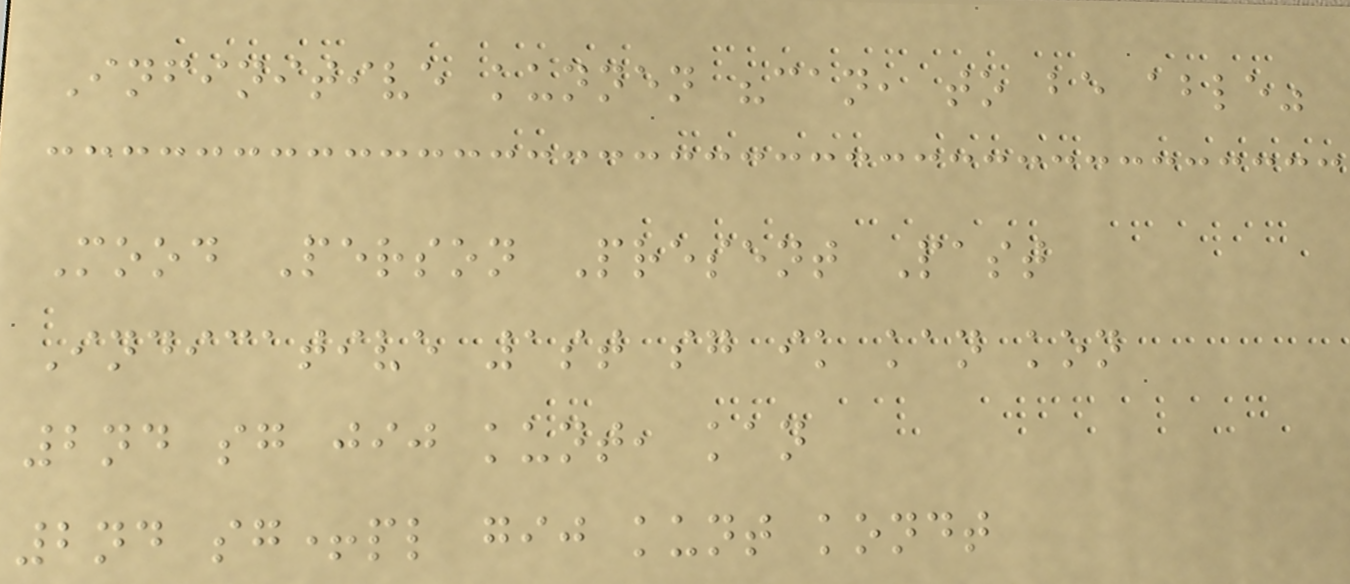Infinitive kunnen "can, to be able"
Mood Person Present Past
Indicative 1st sg ik kan kon
2nd sg jij kunt, kan
2nd sg+pl gij kunt kondt
